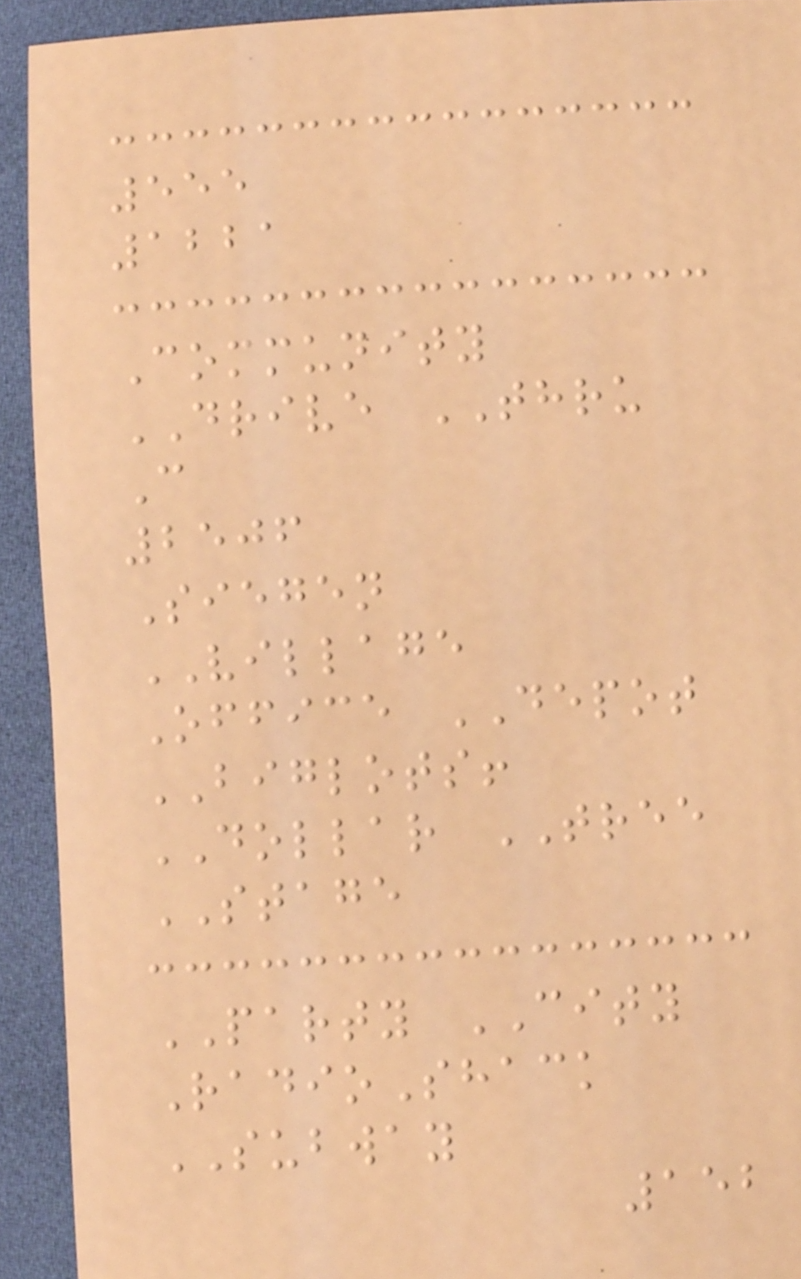555
1221
Community
DRIVE THRU
C
2506
Siegen
VILLAGE
Office DEPOT
BIGLOTS!
DOLLAR TREE
STAGE
PARTY CITY
RadioShack
SUBWAY
152
